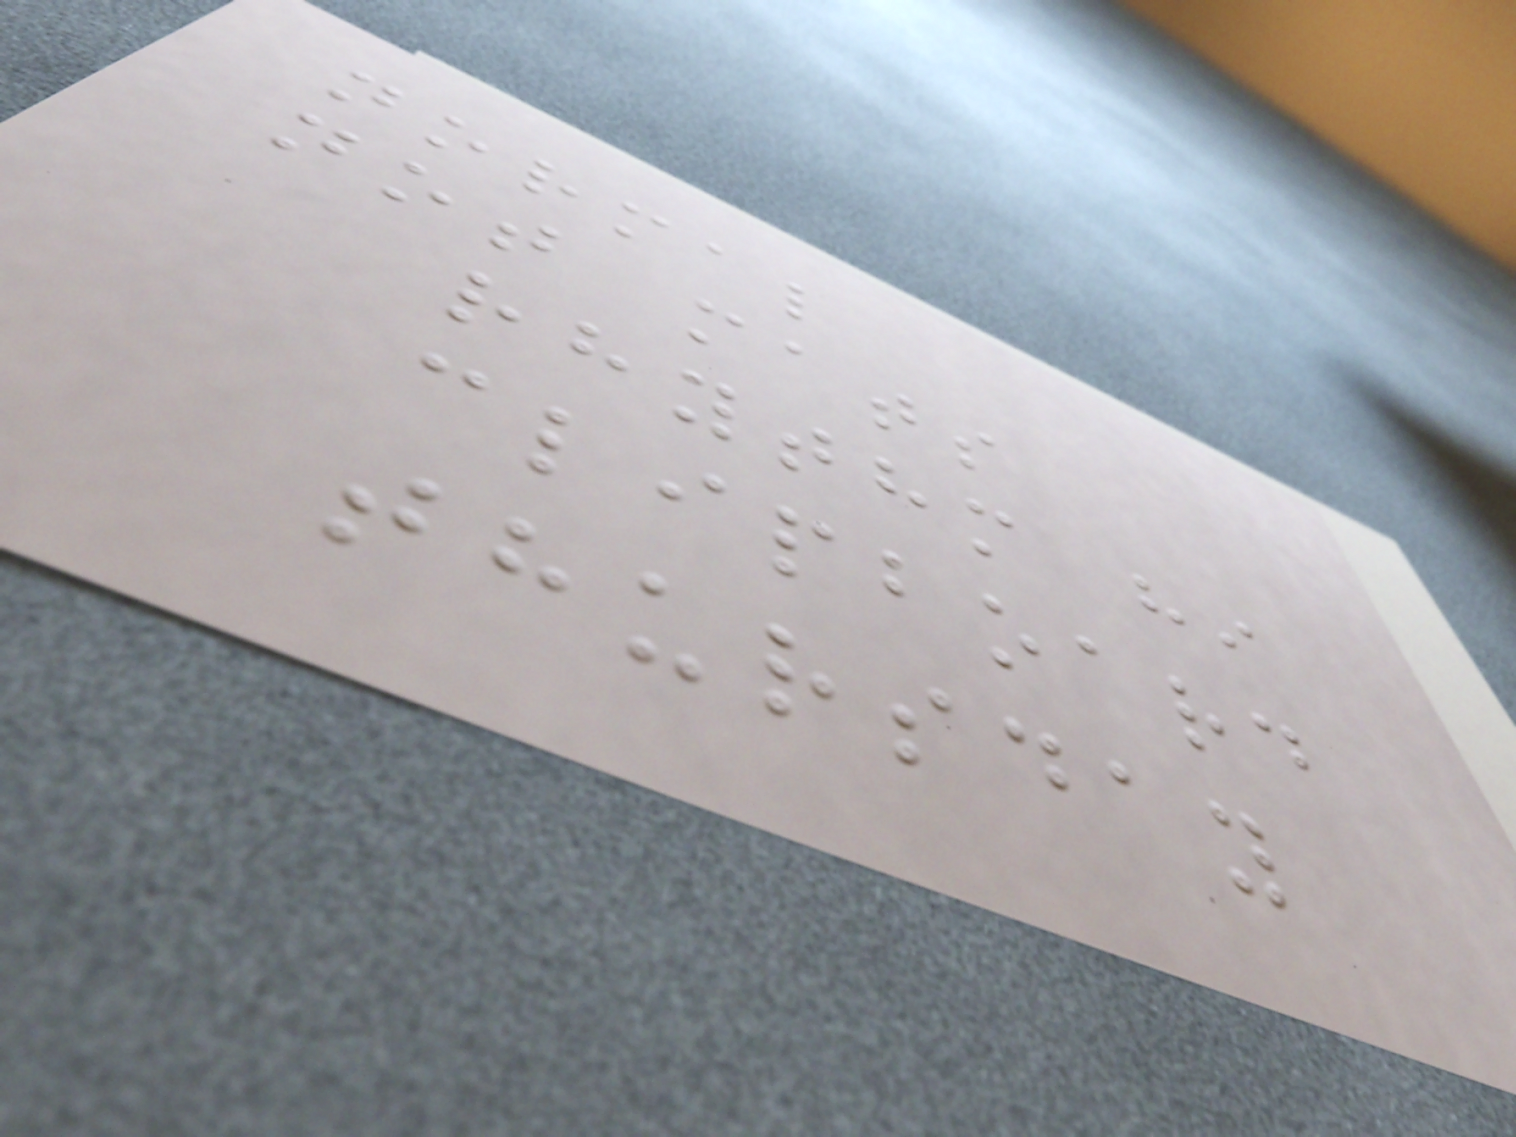normal
not mats
rhythm hi
clipboard
thursday
